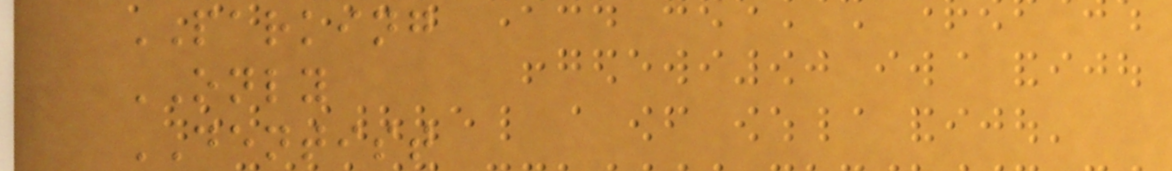PARKING
ONLY
DENTIST
